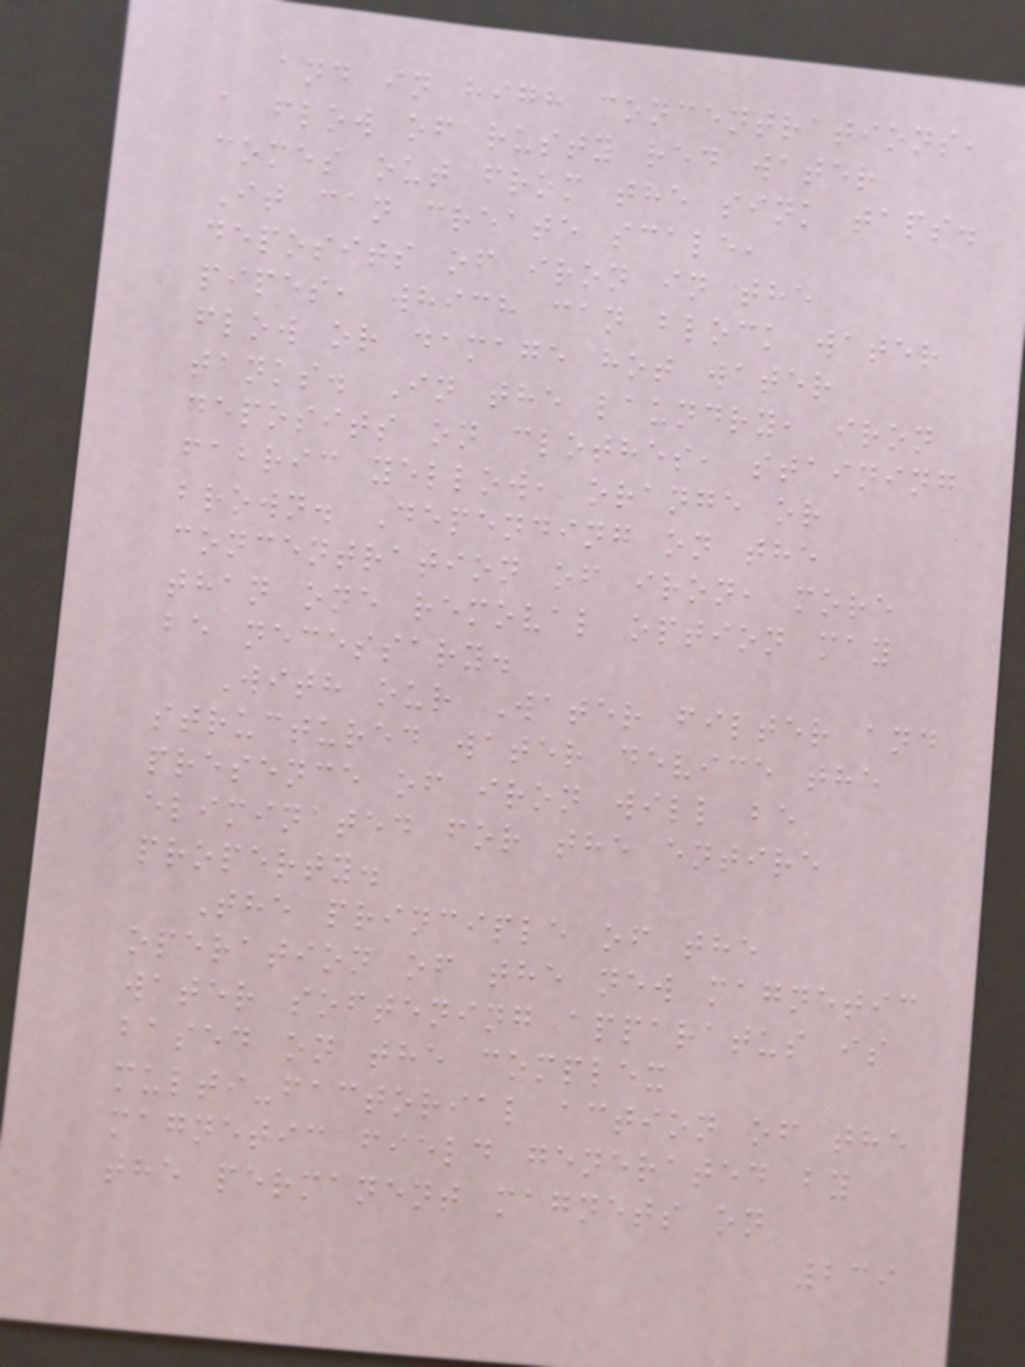and in high concentrations,
a flow of rusty red water
comes out from the sink taps.
It can create scale,
deposits of iron in the
pipes, which can block water
flow or damage hot water
tanks. In the laundry, iron
deposits on clothes, staining
fabric yellow, orange or
brown. Depending on the
concentration of iron, more
than one removal option may
be necessary.
With our Water filter and
structured water device the
presence of iron will be
eliminated for the entire
property.
The principle of the
operation of the new magnetic
water softening apparatus is
based on the complex
multi-factorial action of the
magnetic field generated by
the permanent magnets on
239
